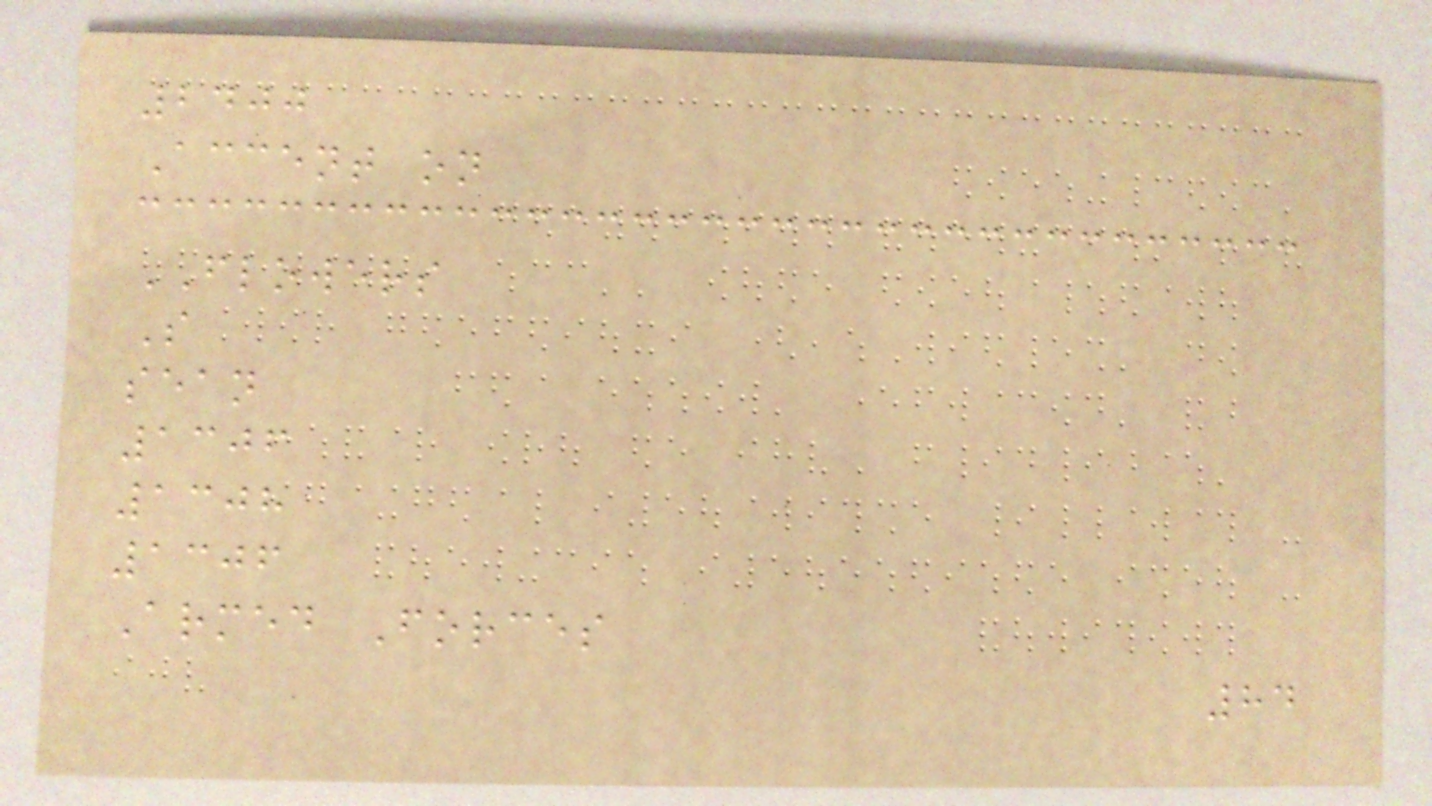2400
Accent on
FLOWERS
S
sean
1306
1308
1306
Armed Forces
84
